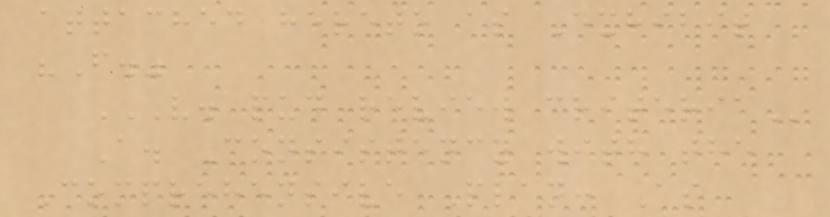attached hereto as Exhibit
"F."
V. PUD REVIEW CRITERIA
A. Consistency with the
Comprehensive Plan: As
